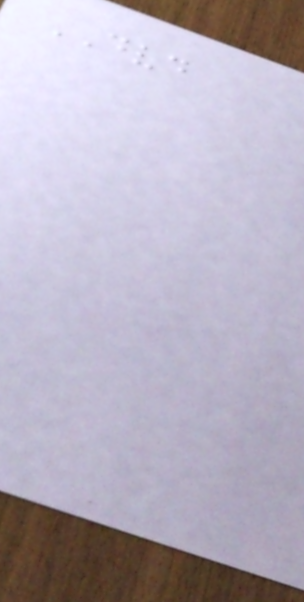DVD
